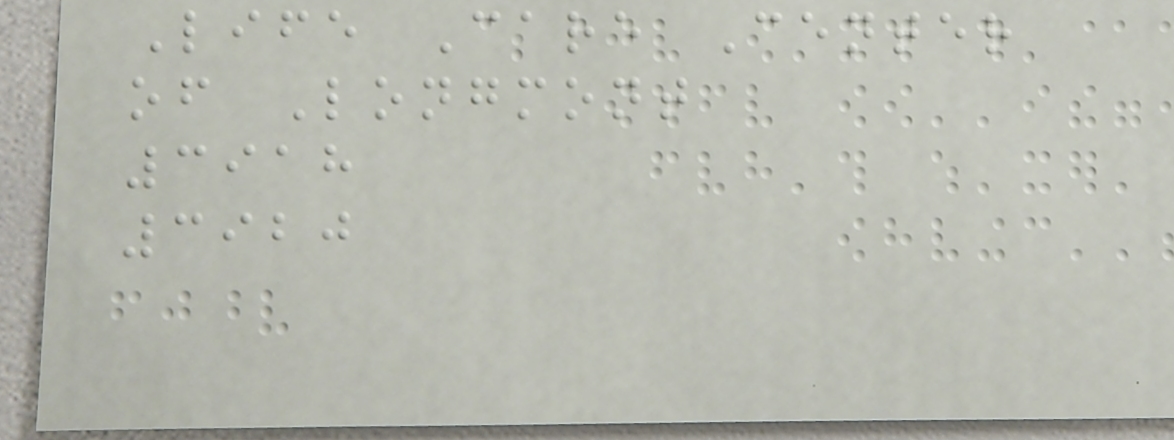Life Care Center
of Longmont
3918
3920
